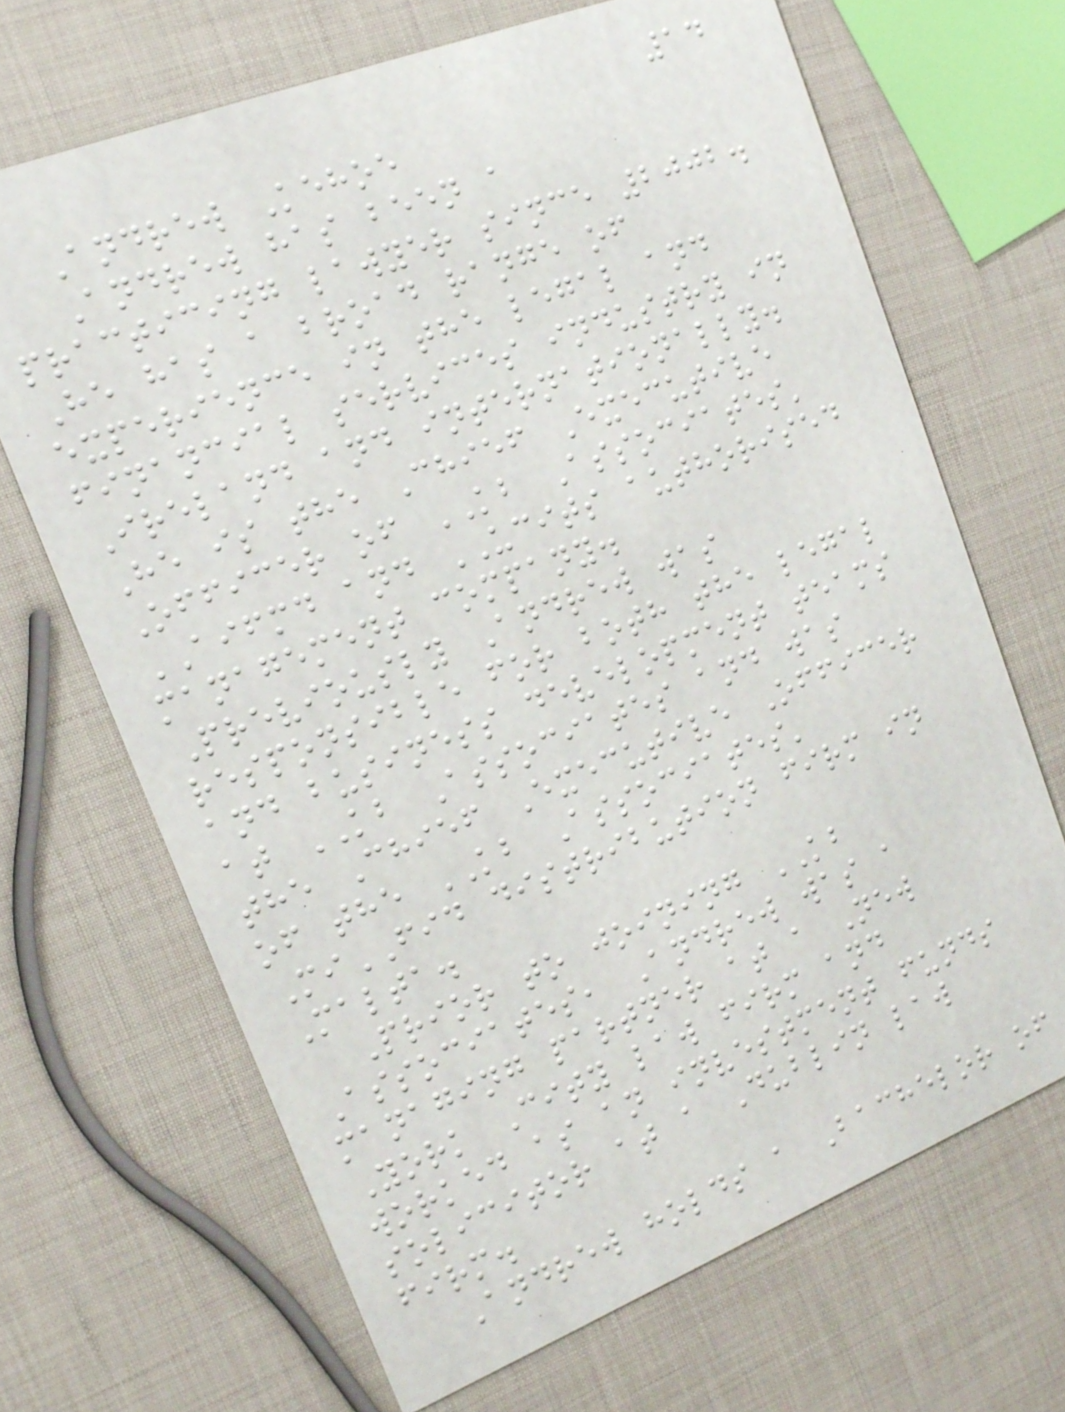14
Andrew Kehoe
Andrew has been a
practicing lawyer since 2002.
He has a broad range of
experience in the legal and
financial services industry in
Ireland and internationally.
He is the Chief Executive
Officer of KB Associates'
AIFMD and UCITS authorised
management company.
Previously Andrew was
responsible for both the legal
and business development teams
at KB Associates and was
the Chief Executive Officer
of the KB Associates'
MiFID distribution firm in
Malta.
Prior to joining KB
Associates, Andrew was a
managing partner at a New
York City law firm and
worked as an investment funds
solicitor at a Dublin law
firm.
Andrew holds a Bachelor of
